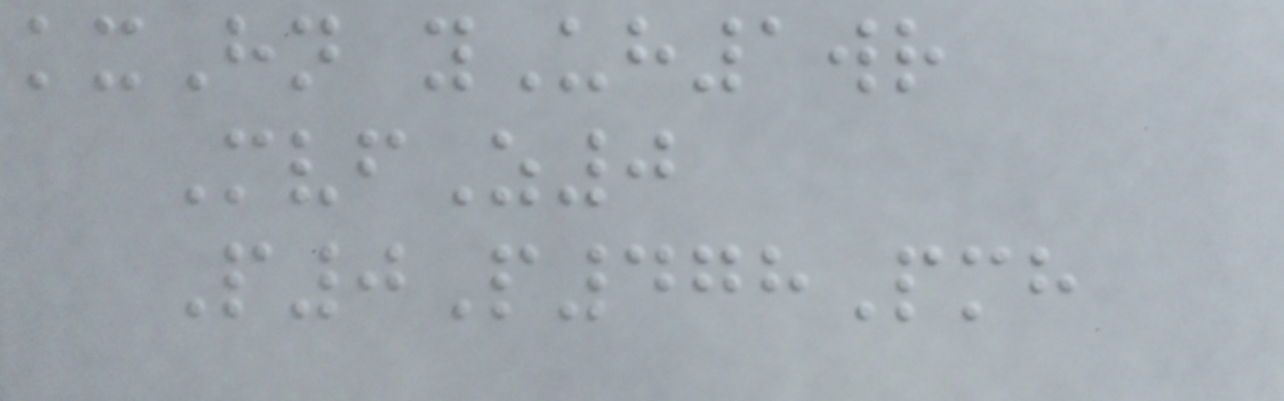kxHn yUh1wr
MvfZ0
P0P478Pmh
